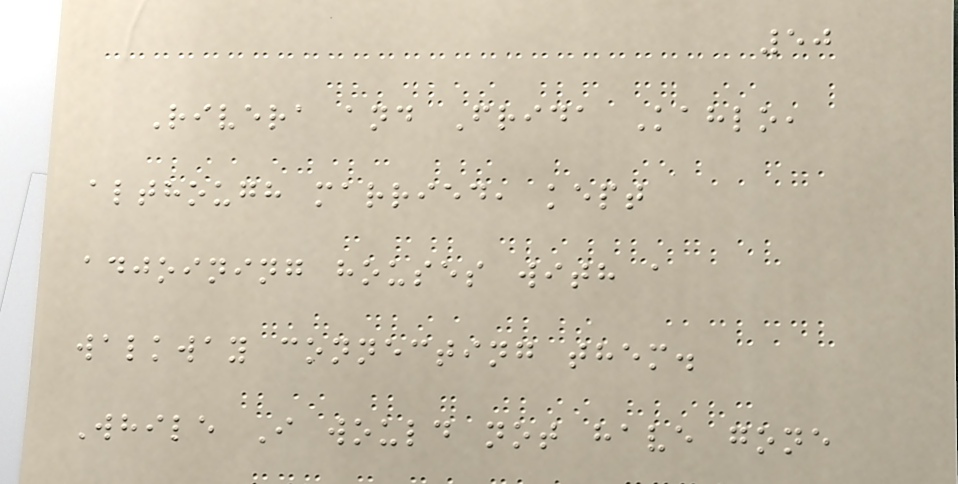50
Rivera and Frida Kahlo,
although married, kept
adjoining houses with a
walkway connecting them.
While I would not have gone
